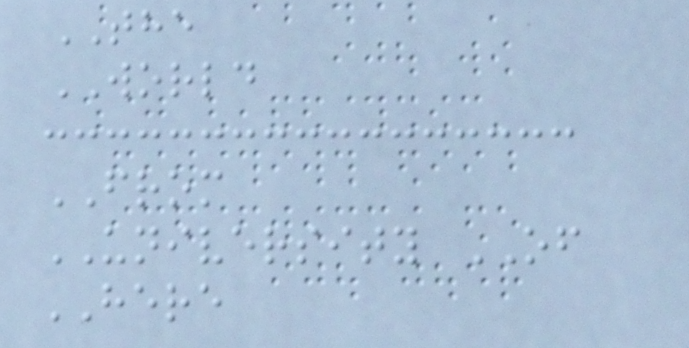THE
WORLD
FROM
UNIVERSITY OF
HERE
